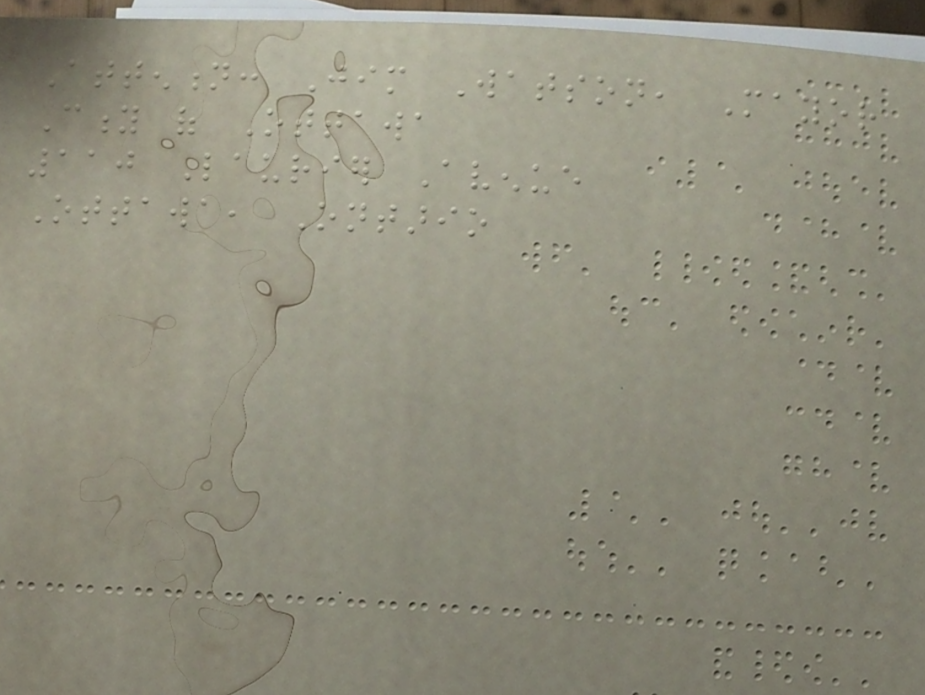Attention: Jim Watson, Mayor
City of Ottawa
110 Laurier Avenue
Ottawa, Ontario
